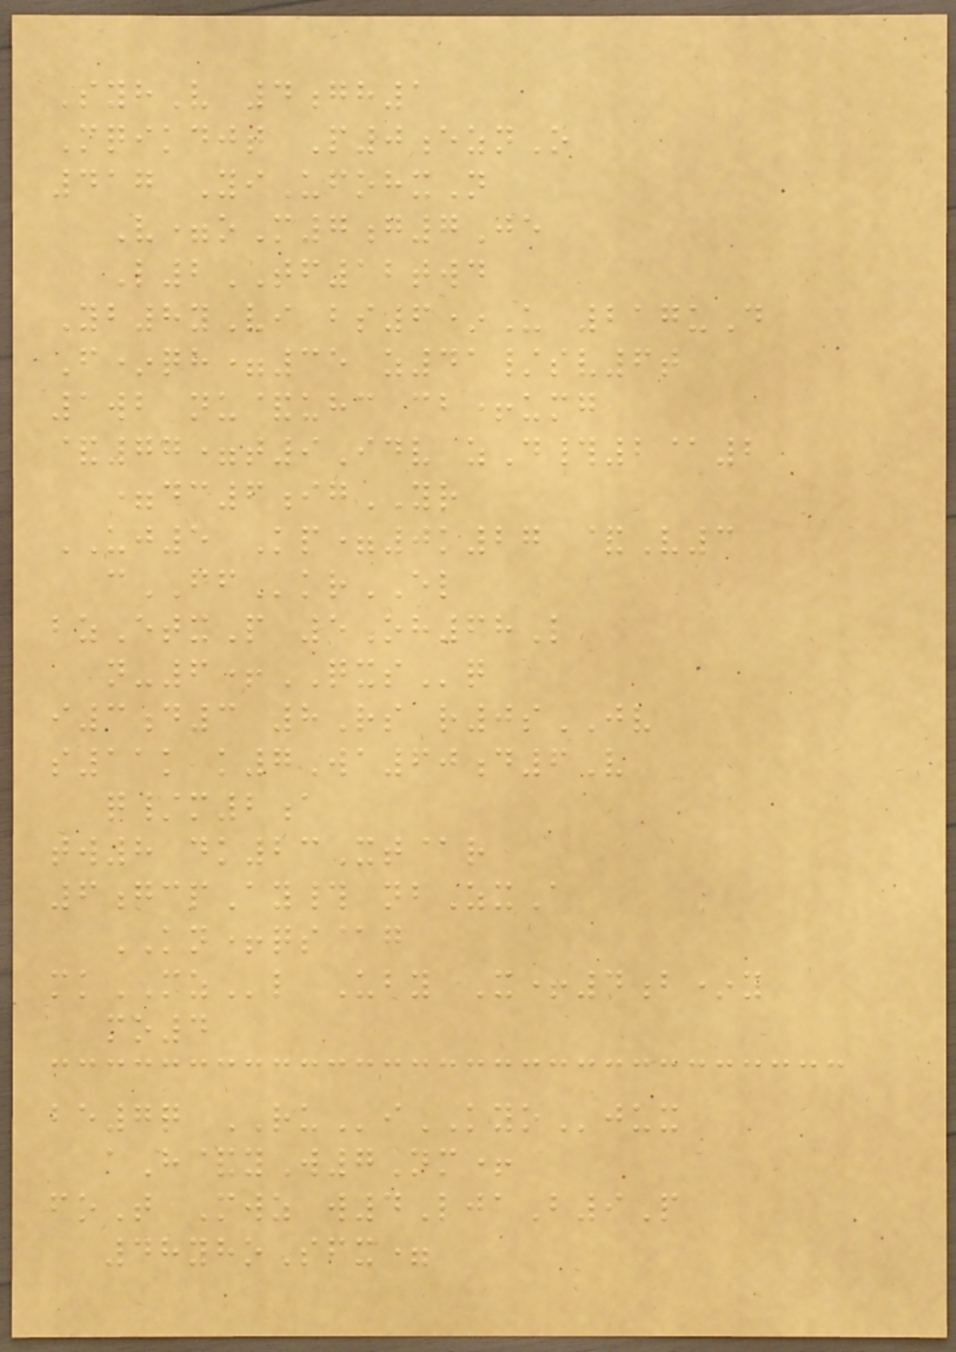SyhV 4gh1
Mqikdjt P0eznO
417 YiUfohxN
V=oM7g7Je
L2TF12twd
Yb8yVi bs6*U 217uD
F*qh=35 z41/sv6t
1wb nu&uhc cb+umg
&77=t9Idv zD#2@2
=dc6igYR
UJ5 Kp=0k27 &V3
cFFkrEL
bzEtxP 5Oh68L
n-6+QXSq
i3d3 8Rs r0sJV
s11k k7Wa60d6V
q/m2a
tw8 dk23Xt@r
6gcpAy# nbZxA
KN+qs@g
mkMZl Uby X+4b*y
mo4
be7q RUiKYOjux
aH&yW7Nm+
foT Mwz w4LjaB9P
48yhoSfx=
